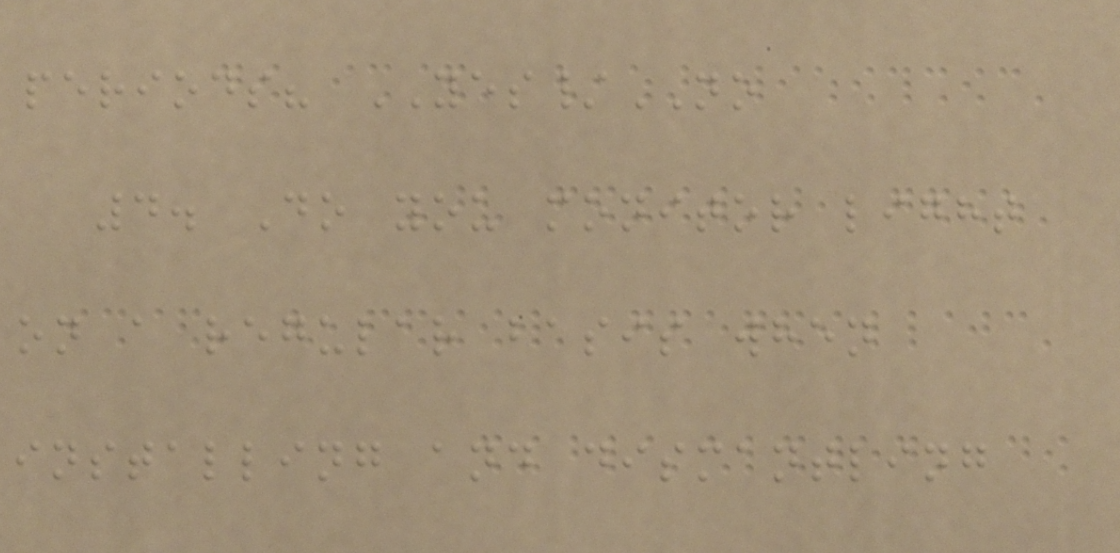periods? YES/NO
4. Do you monitor light
on a regular basis when
installing and dismantling
